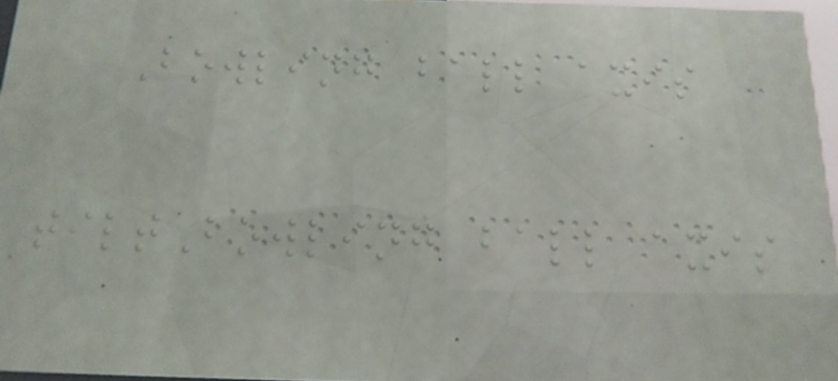Bowling ball axis
tiltBowling ball axis
